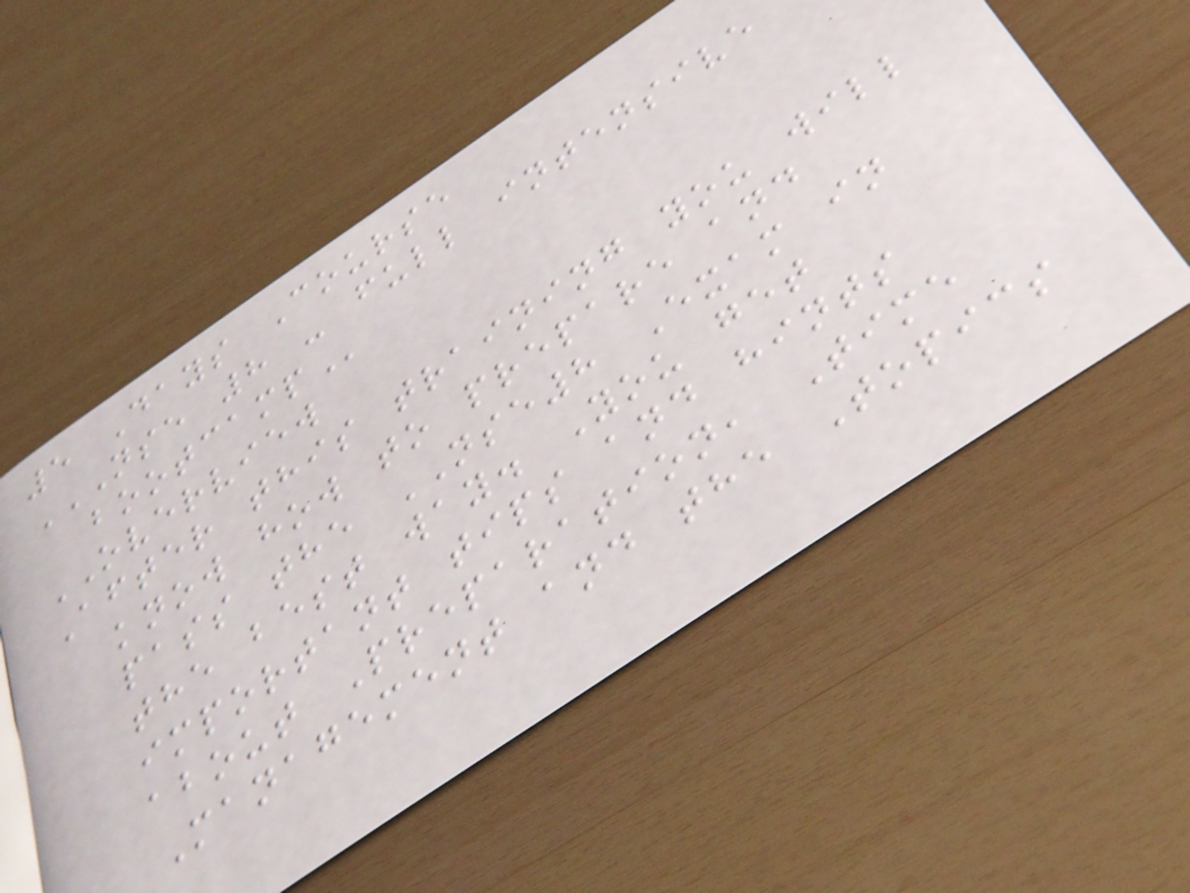5 Days Course
NSE 8 - FULL INTENSIVE
BOOTCAMP
OVERVIEW
After this training you will
know how to prepare and
pass the NSE8 Exam in
the best way. You get
important tips and hints
about Preparation, Time
Management and the Topics
